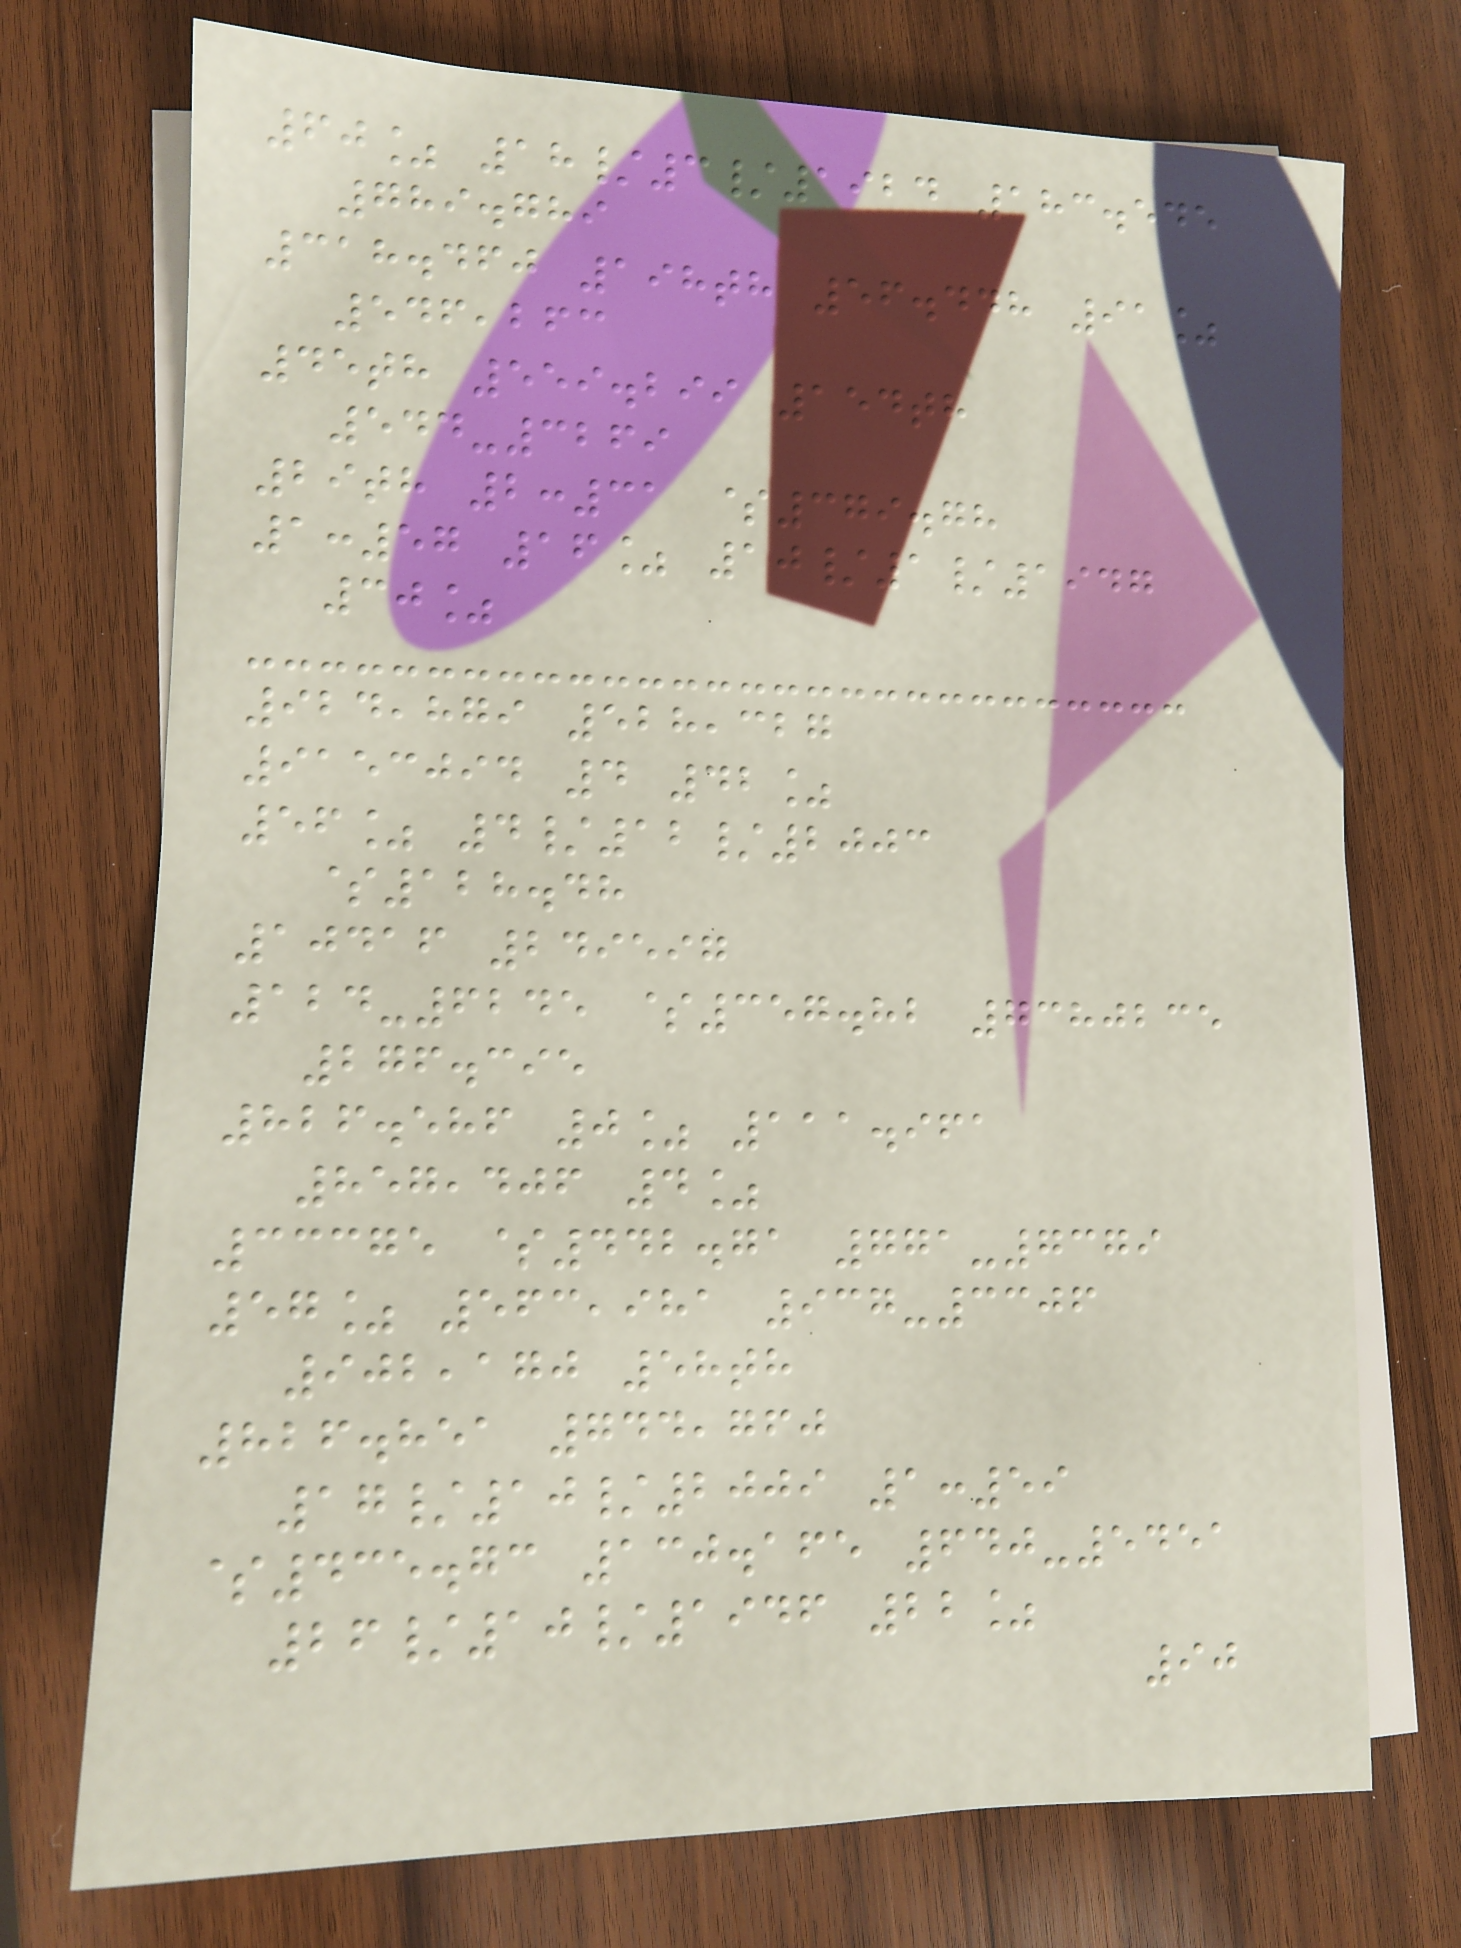60% 18/3/1924 183.545
789.789
318.460 198th 56.448 91%
546,263
45th 559.299 154th
544-3269
29th 2:31 $379.78
1:57 16% 10/1/1947
30%
924,879 528,327
9153094 4 42%
56% 4/12/2003
$128.48
10416 249597
124-6245 $357.82 7380235
276.395
826.586 0% 111.961
857,406 4%
33375 $442.71 771-7379
57% 563,981 937-3306
902,170 58th
826.851 744,760
17/10/2009 1:59
$435.73 130.165 640-5451
26/10/1946 22%
90
